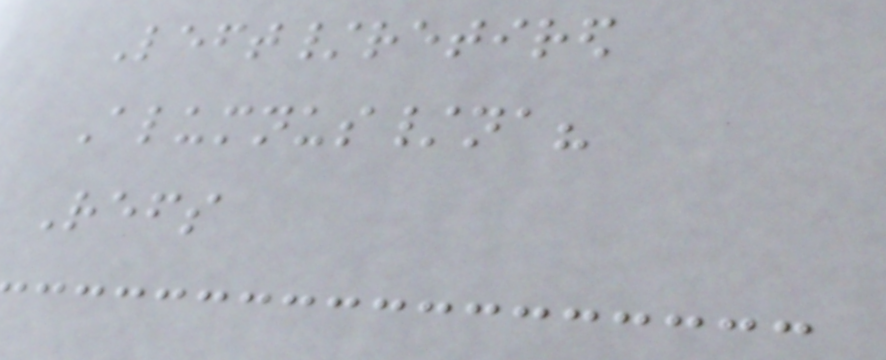Left/retired
Alumnus/na?
Refs
